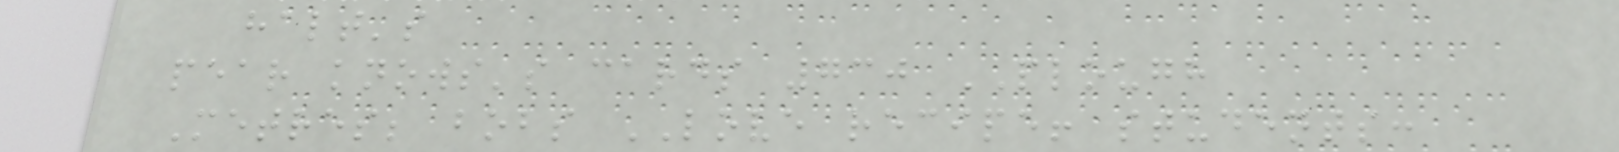halt's
pear knows's cards 730 PLOUGH
Metres; bobs LOVE recipe! students:
